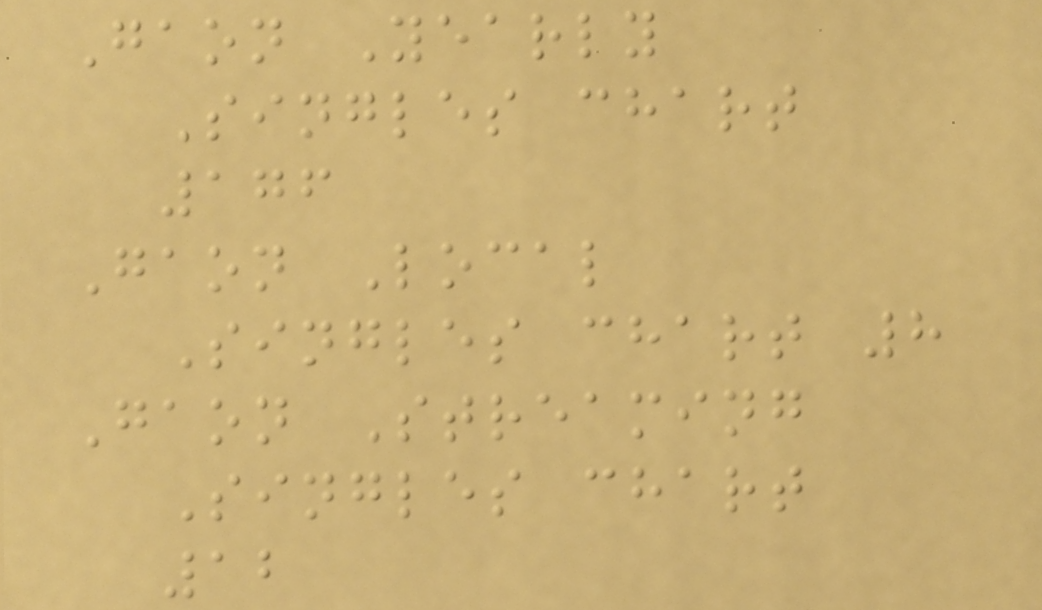Gaon Yearly
Singles chart
176
Gaon Local
Singles chart 8
Gaon Streaming
Singles chart
12
